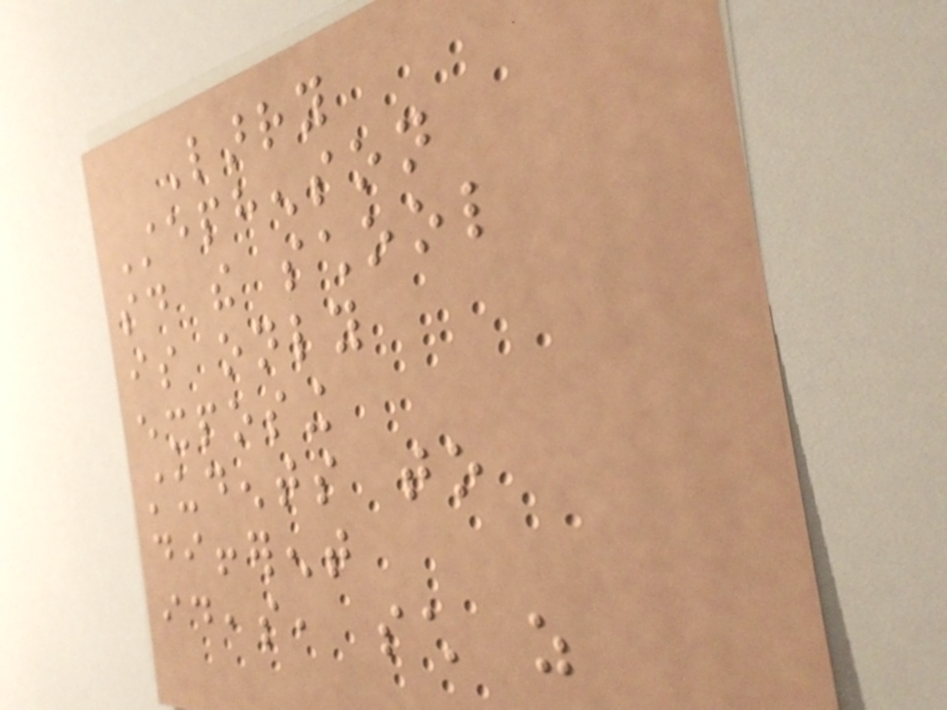Larry
Stephenson
said the school
is only
exposing
students to
different
ideas, such as
